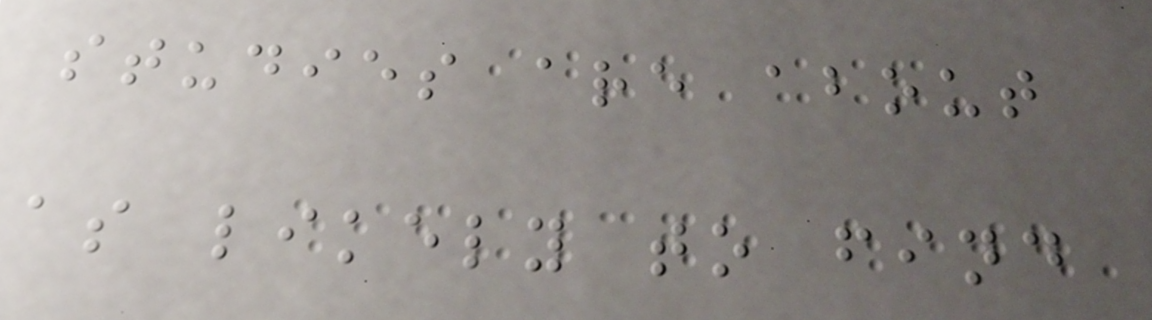studies are about
as likely to find
